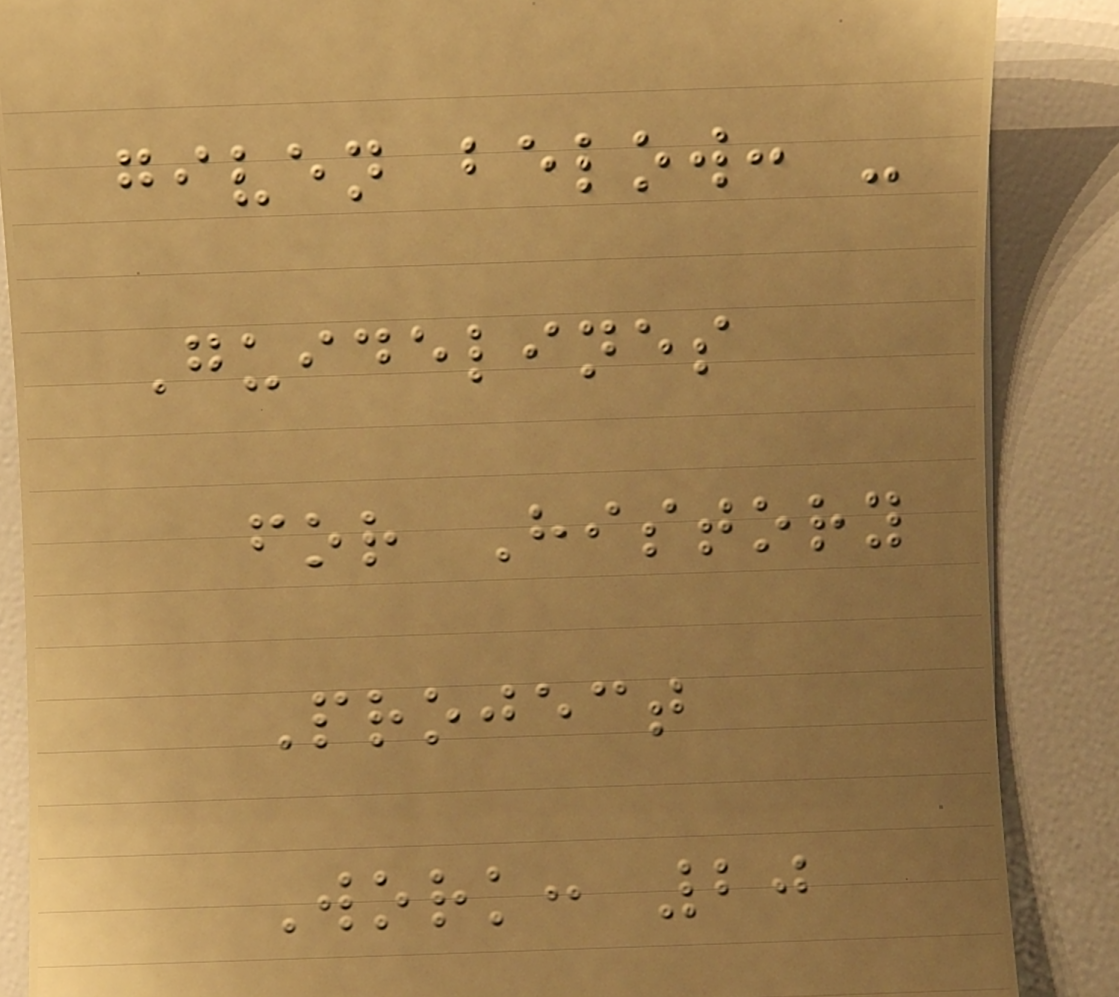given below: -
Guidelines
for History
Project
Work: 20
